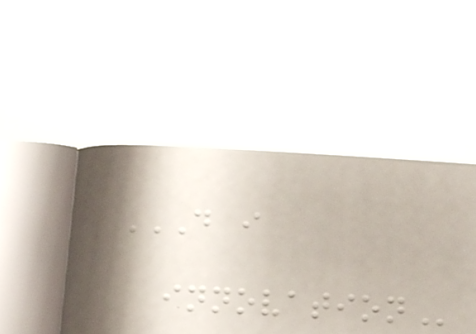D I
INNOVATION
